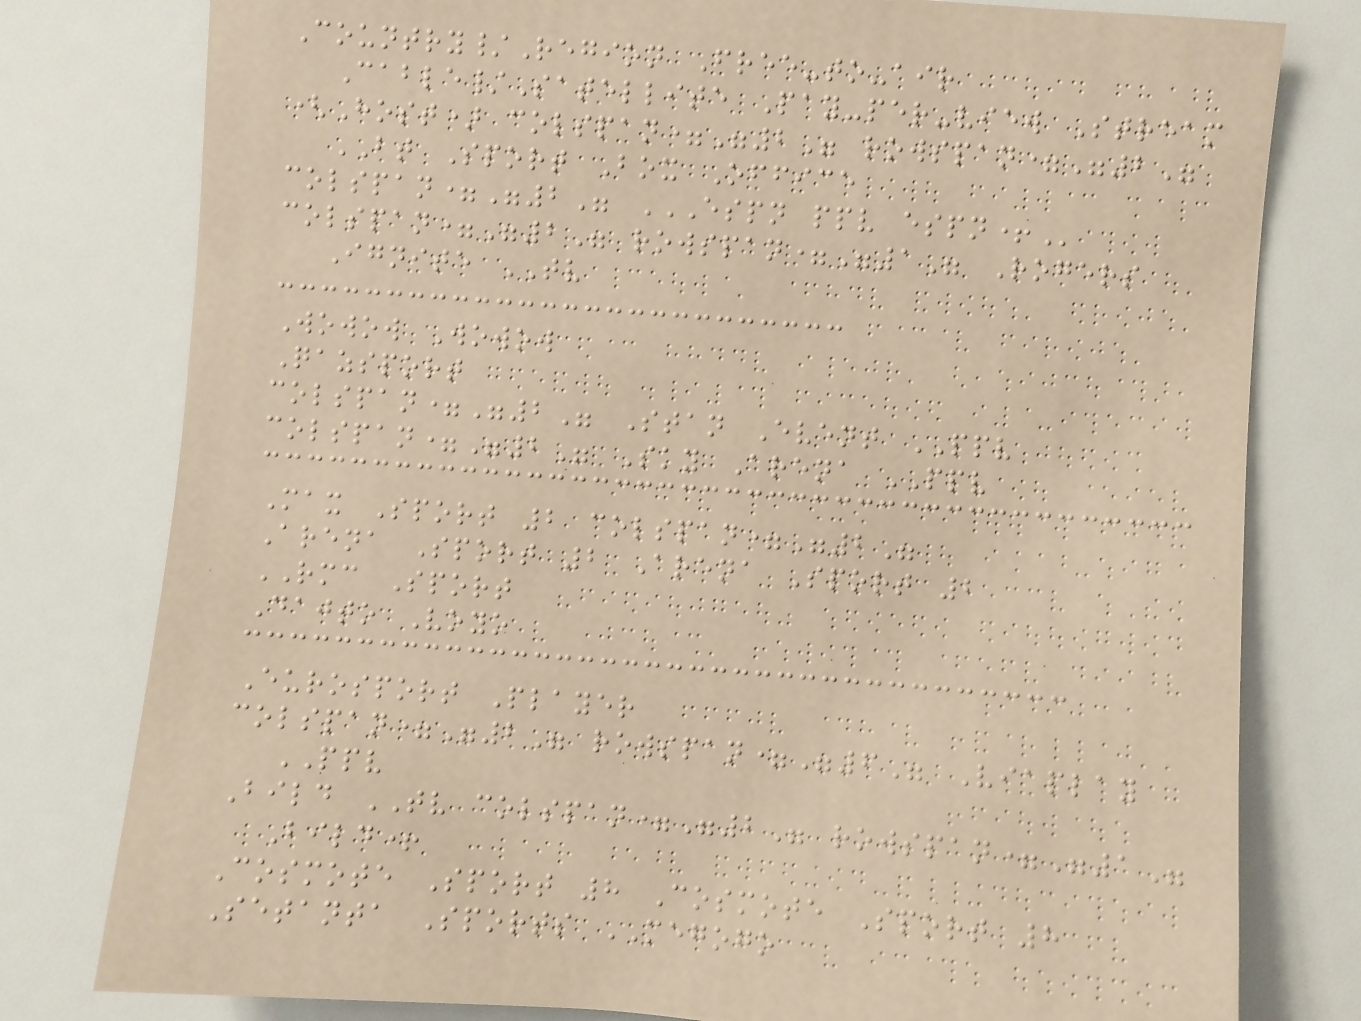Country/Region Free-to-air
Cable/Satellite Pay-per-view Stream
(Host) colspan="2" rowspan="2"
BT Sport Box Office
colspan="2" ESPN PPV ESPN+
colspan="2" rowspan="1" Rogers
Ignite TV
Wowow Wowow
Qazsport
colspan="2" Stan Event PPV
colspan="2" Sky Arena PPV
Max Sport 2 colspan="2"
Arena Sport 2 Arena Sport 2
RMC Sport
Dajto Voyo
Eurosport Player
colspan="2" rowspan="6" Viaplay
PPV
Bild TV colspan="2" rowspan="1"
Bild+
Cosmote Sport 8 Cosmote Sport 8
Setanta Sports MEGOGO
